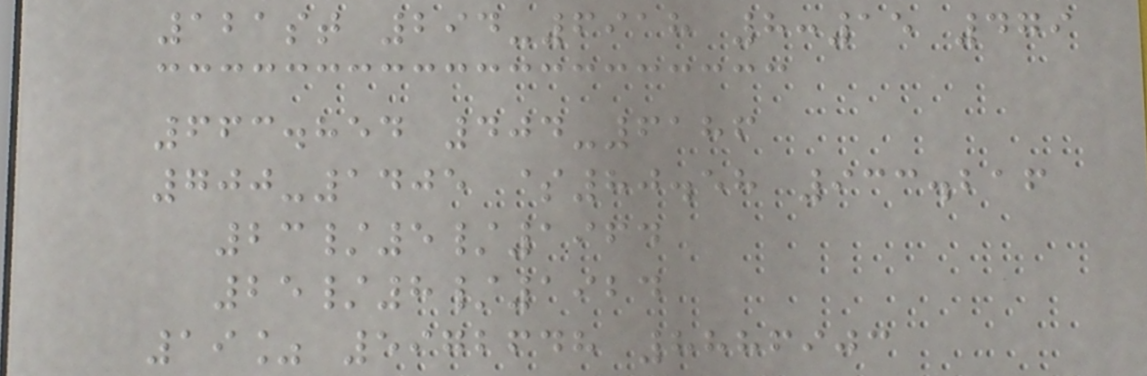121st 294-6918 8:15 479
663.854 404-6186
700-1405 $80.58 933.216
23/5/1964
25/8/1924
19% 5972648 8886903
